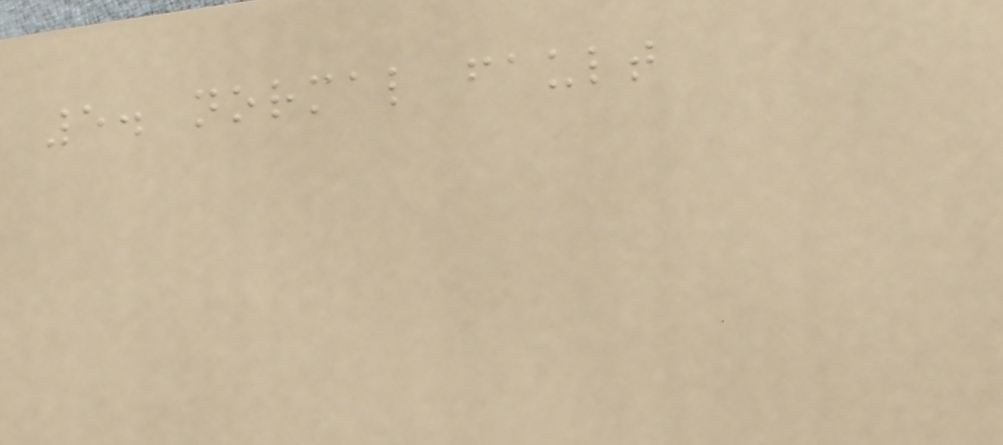5. normal fault
